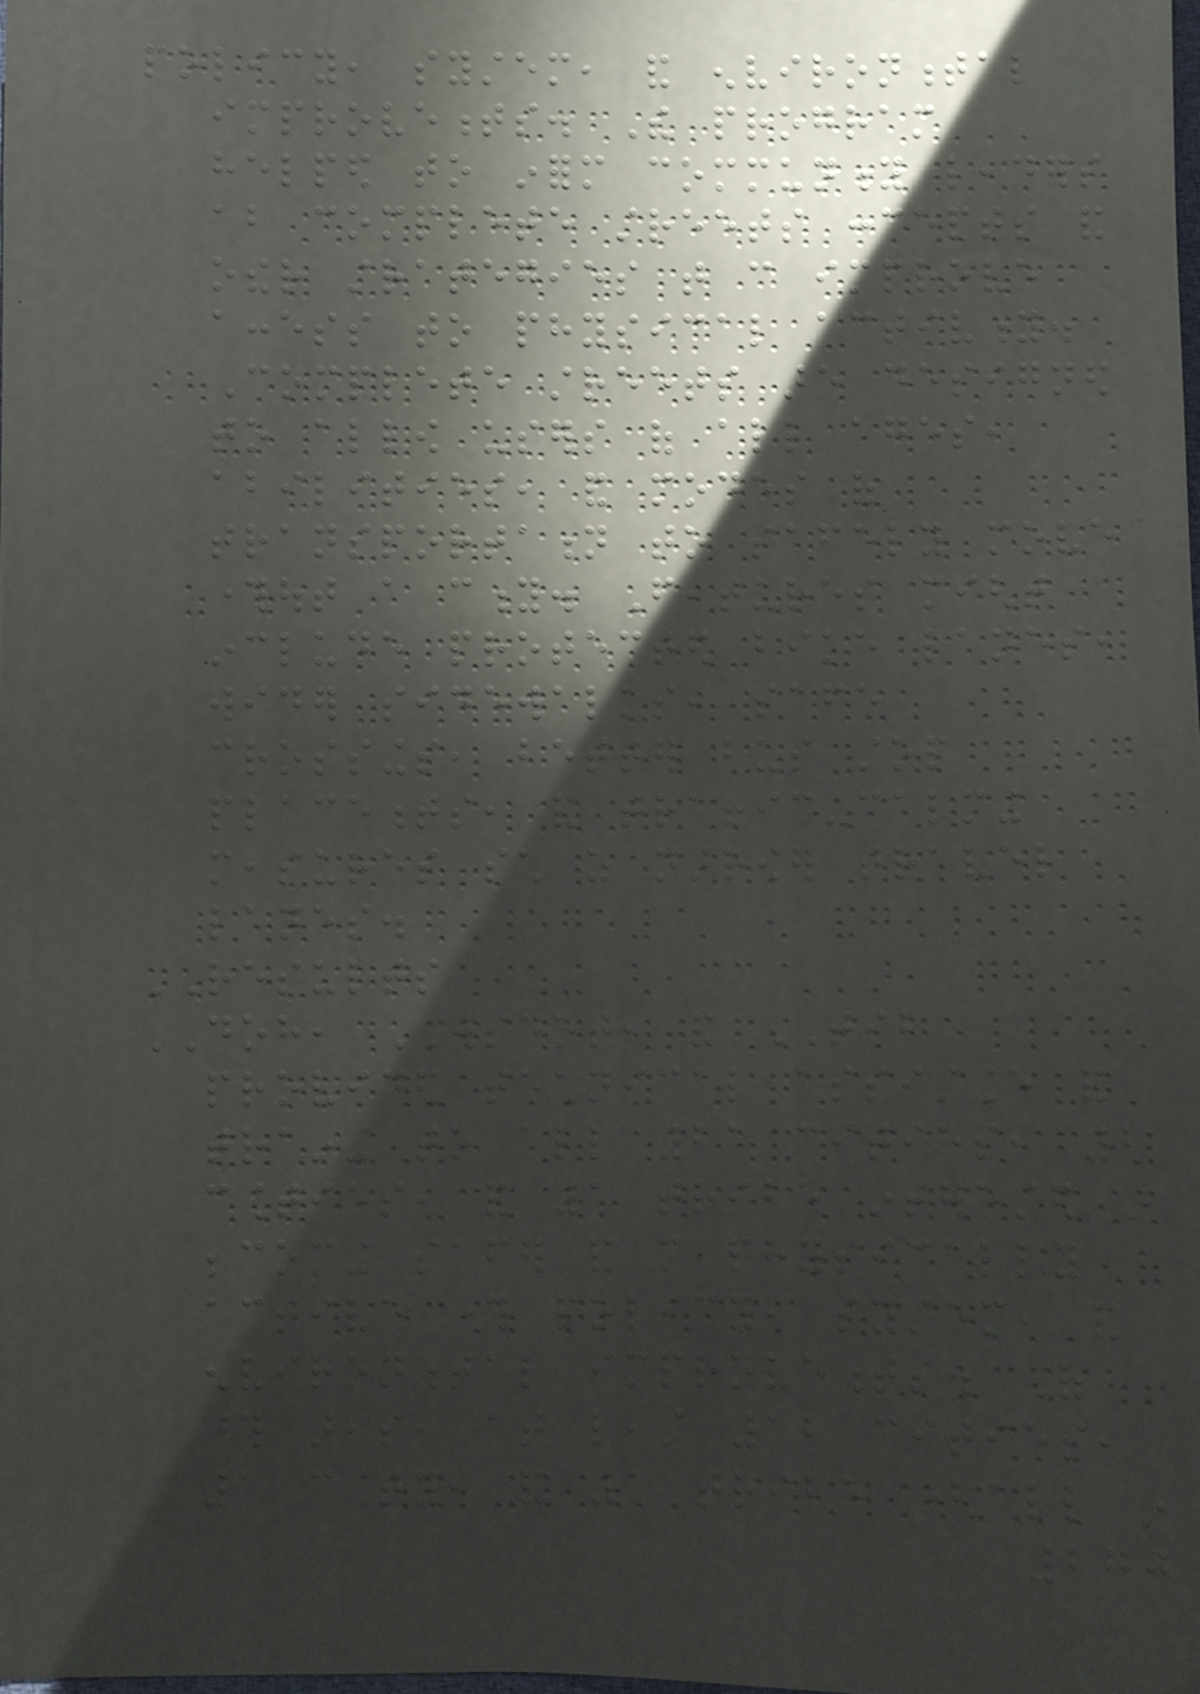policy, system, and environmental
improvements. The program
helped to inform community leaders
about complete streets concepts and
other strategies that can improve
access to physical activity.
Complete streets are designed
to allow users of all ages,
abilities, and modes of
transportation to safely move
throughout a city. Features might
include protected bike lanes,
wider sidewalks, safe
crossings, better bus stop
placements, and traffic-calming
measures such as narrower travel
lanes.
RESULTS
DOH, WSDOT, and TIB
provided technical assistance and
training to all 21 cities, 2
counties, and 1 tribe interested in
becoming safer and more physically
active through policy, system, and
environmental improvements. Of
those areas, at least 12 cities,
1 county, and 1 tribe (all in
270
